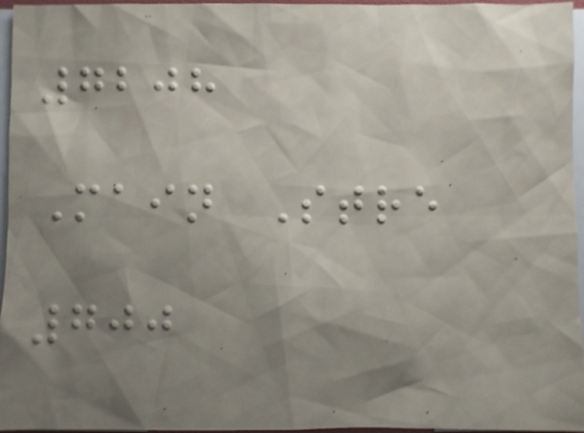7208
Main Stre
700
